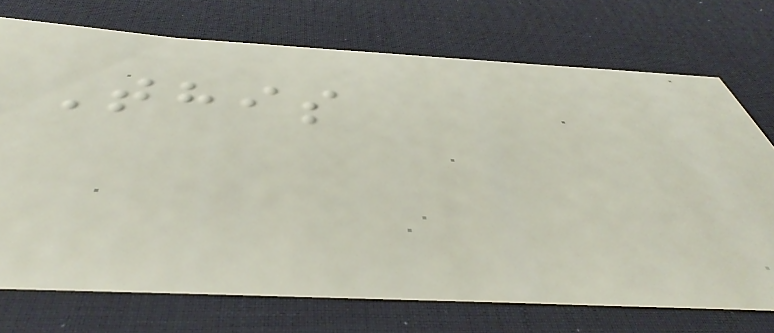This
